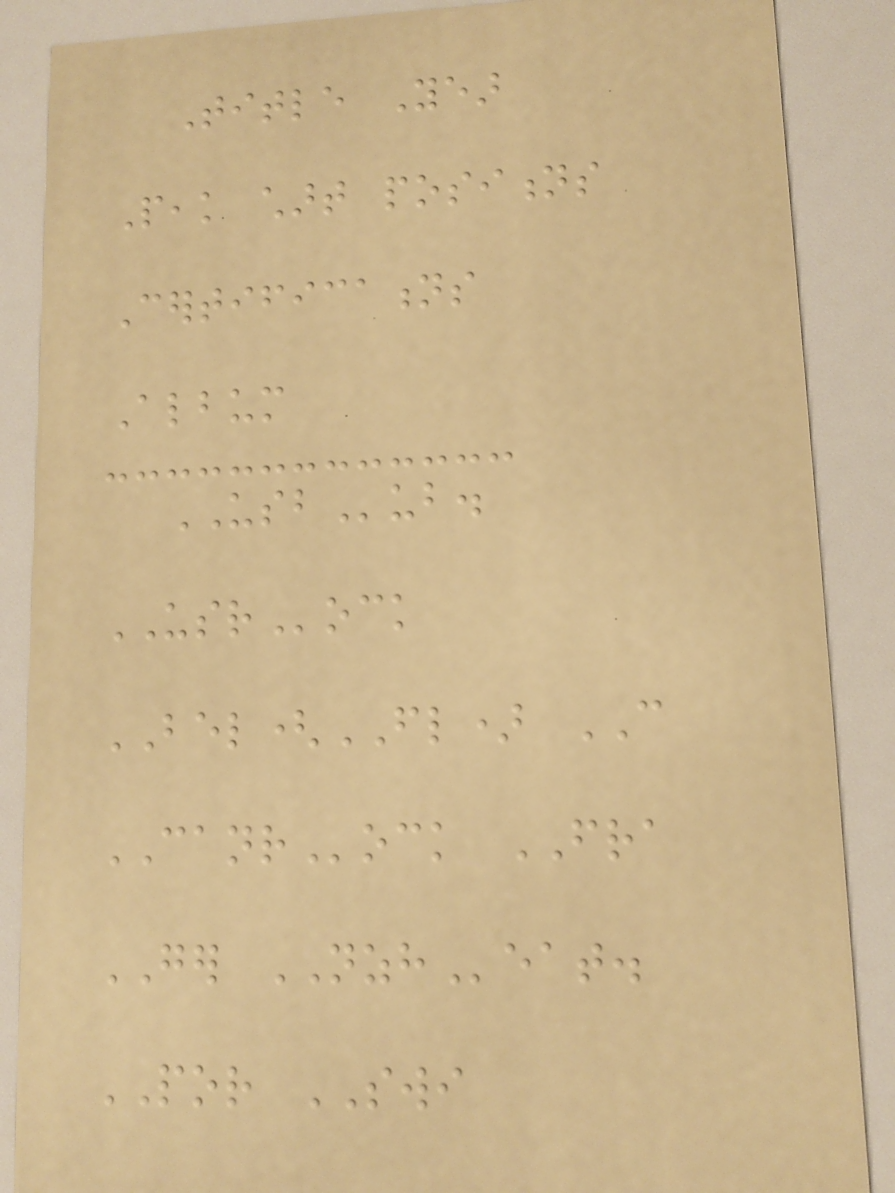Title Year
Peak chart positions
Certifications
Album
USBub.
USRock
BEL(FL) CAN
CANRock FRA
GER NZHeat.
POR SWI
